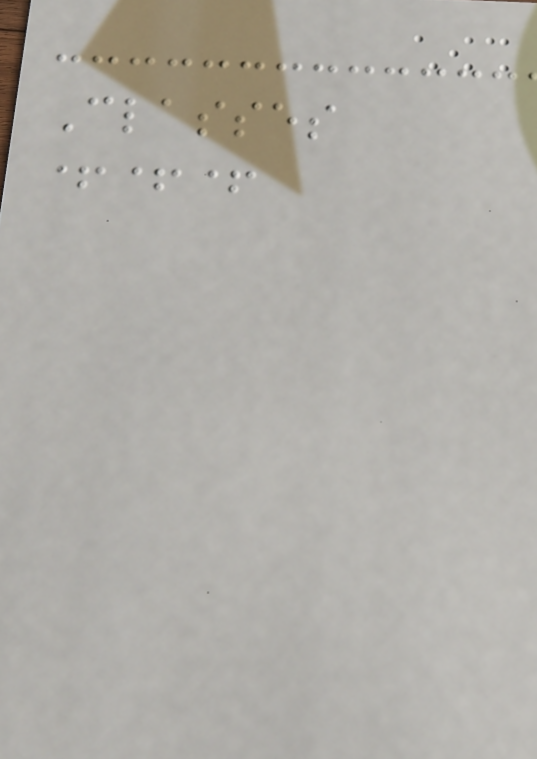Classes
+++
